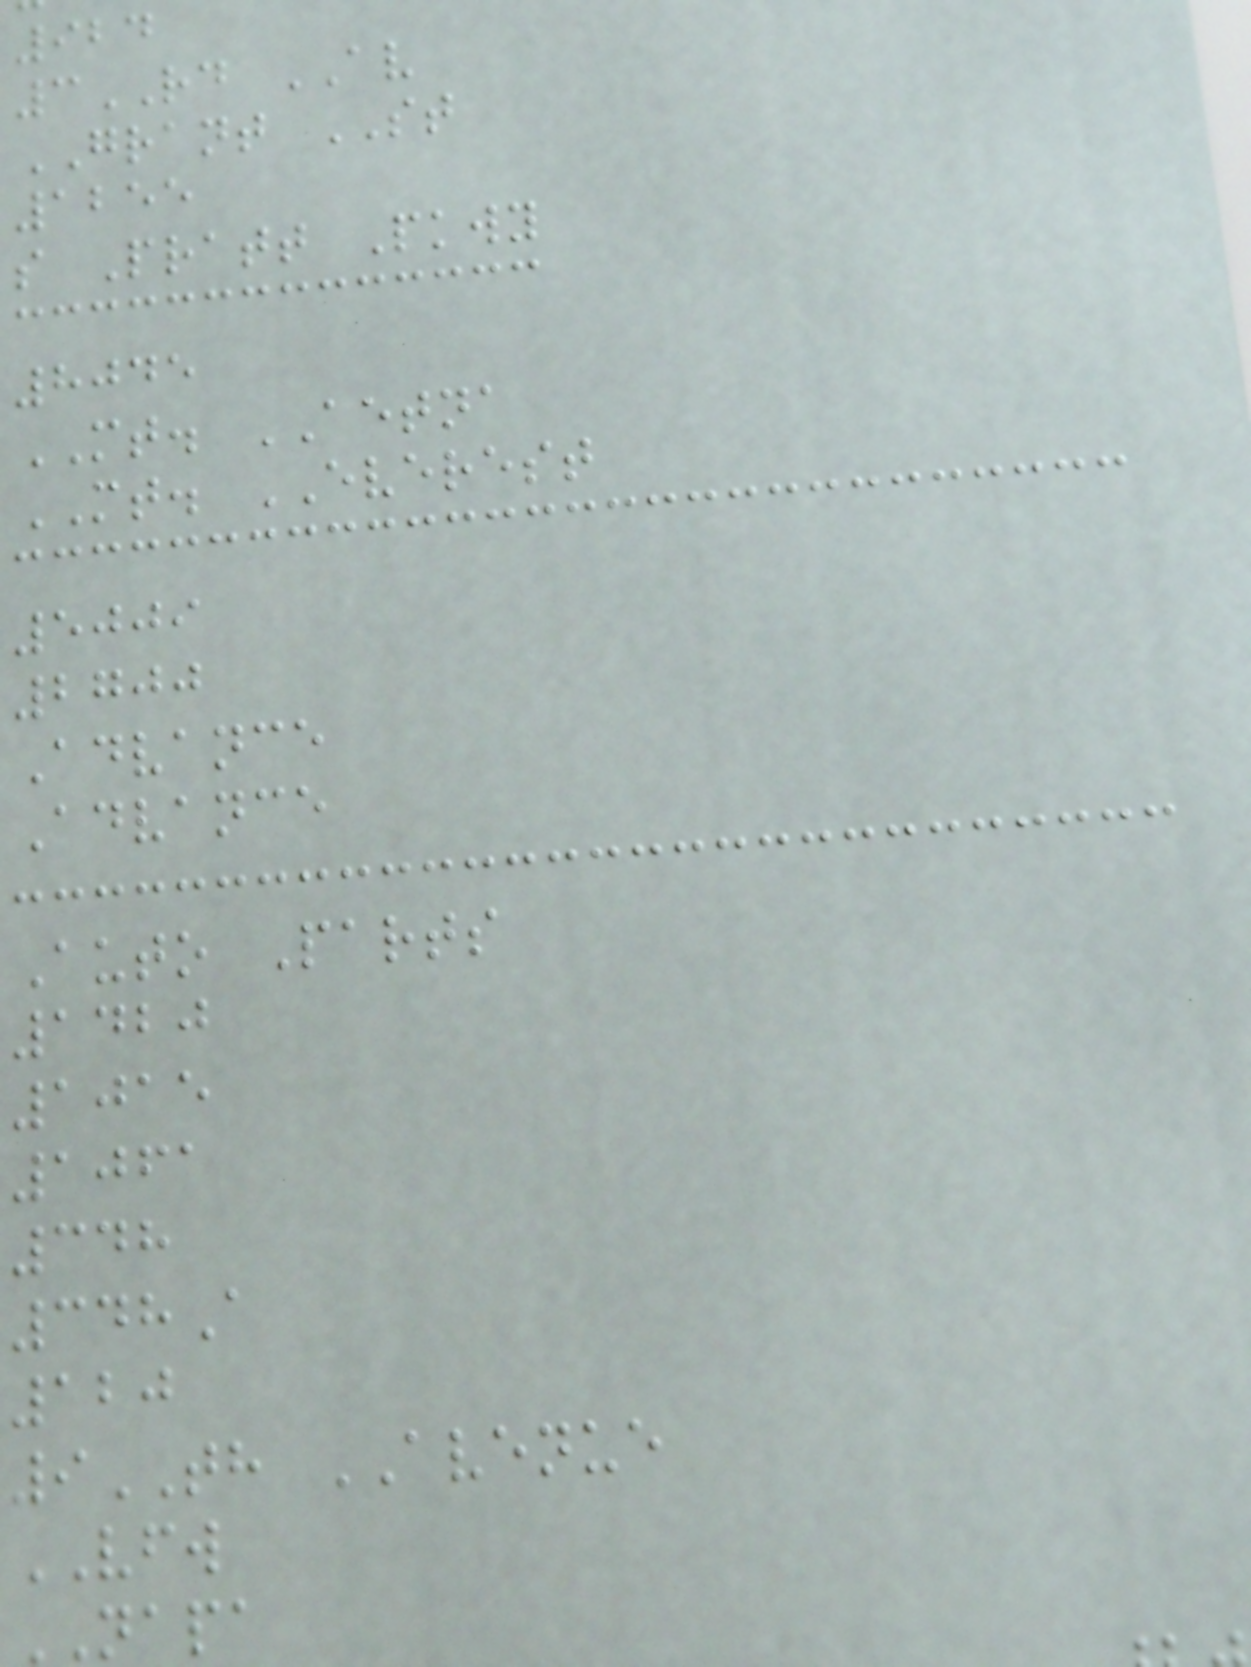924
3RD AV
GRANT ST
1255
s Pratt Pkwy
8045
MT. AETNA
MT. EVEREST
5009
2700
Advance
Advance
Auto Parts
1420
1015
1061
348
348A
120
9TH AVENUE
VFW
NAPA
